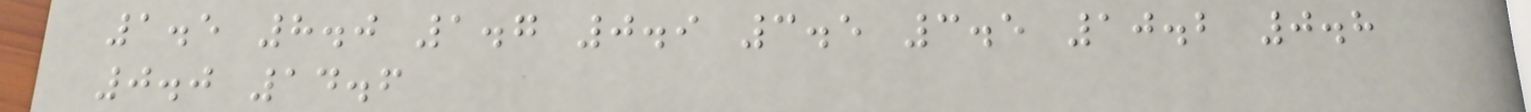1.5 8.0 1.7 0.9 3.5 3.5 10.2 0.8
0.0 14.6
